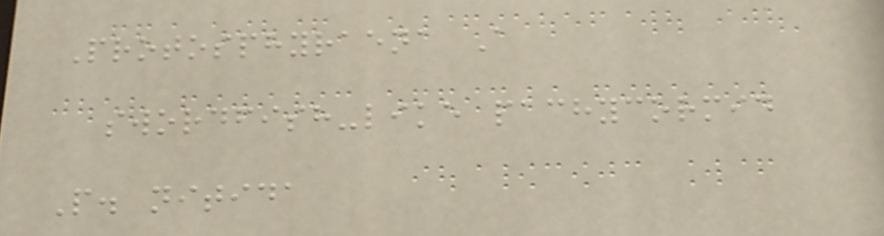Protosphyraena A
swordfish-like pachycormid
P. nitida
